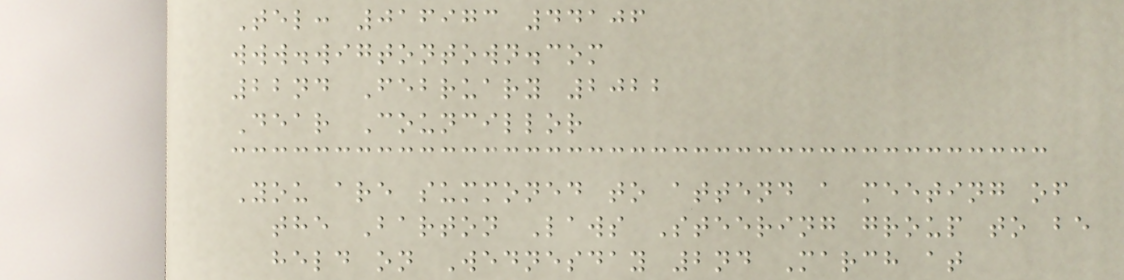Tel: 016973 44106
www.wigtontown.com
22nd February 2022
Dear Councillor
You are summoned to attend a meeting of
the Barton Laws Steering group to be
held on Wednesday 2nd March at
